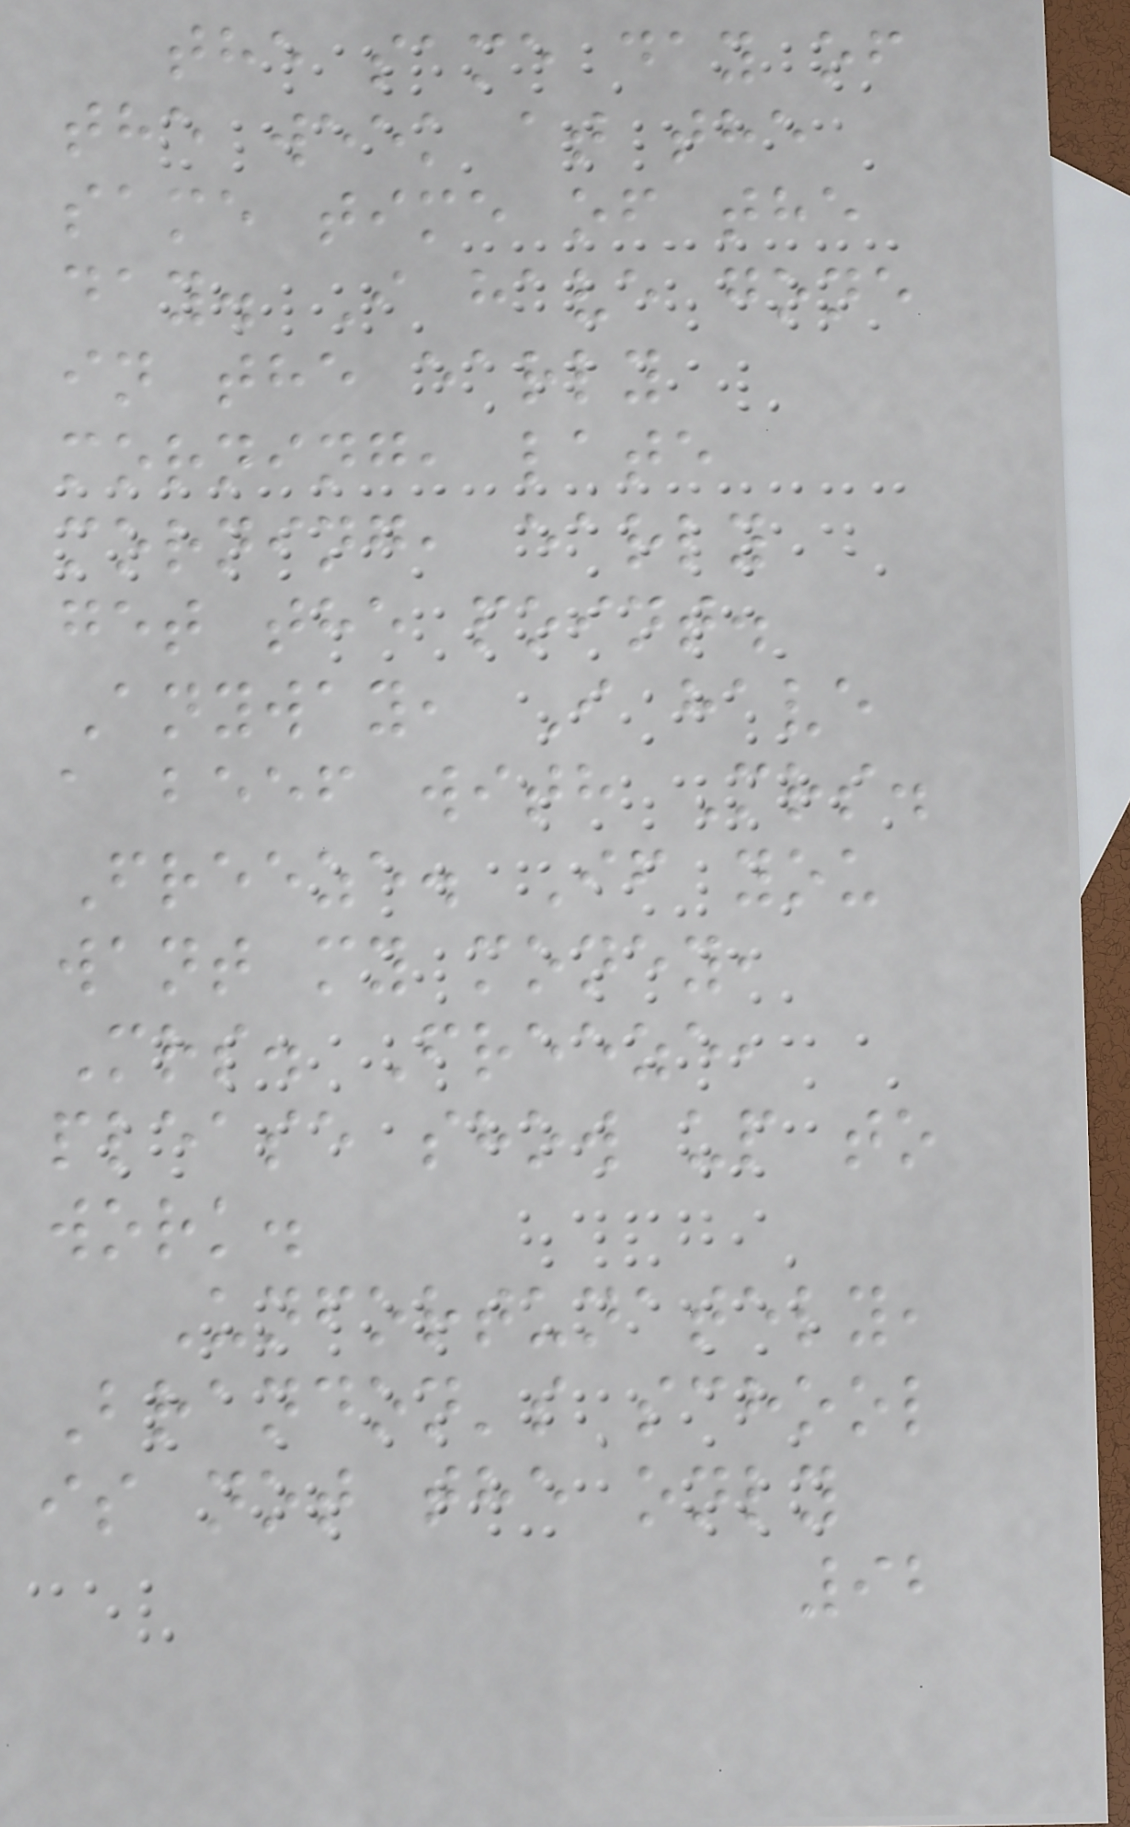the same day of
the week at the
same time of the
day. I have gone
in the early
morning, late
morning, early
get the point.
Anyway, I have
a beef with Mrs.
Freeze. If you
want my money,
Mrs. Freeze,
please show up to
work.
Unfortunately,
Brandon's school
is not the only
92
